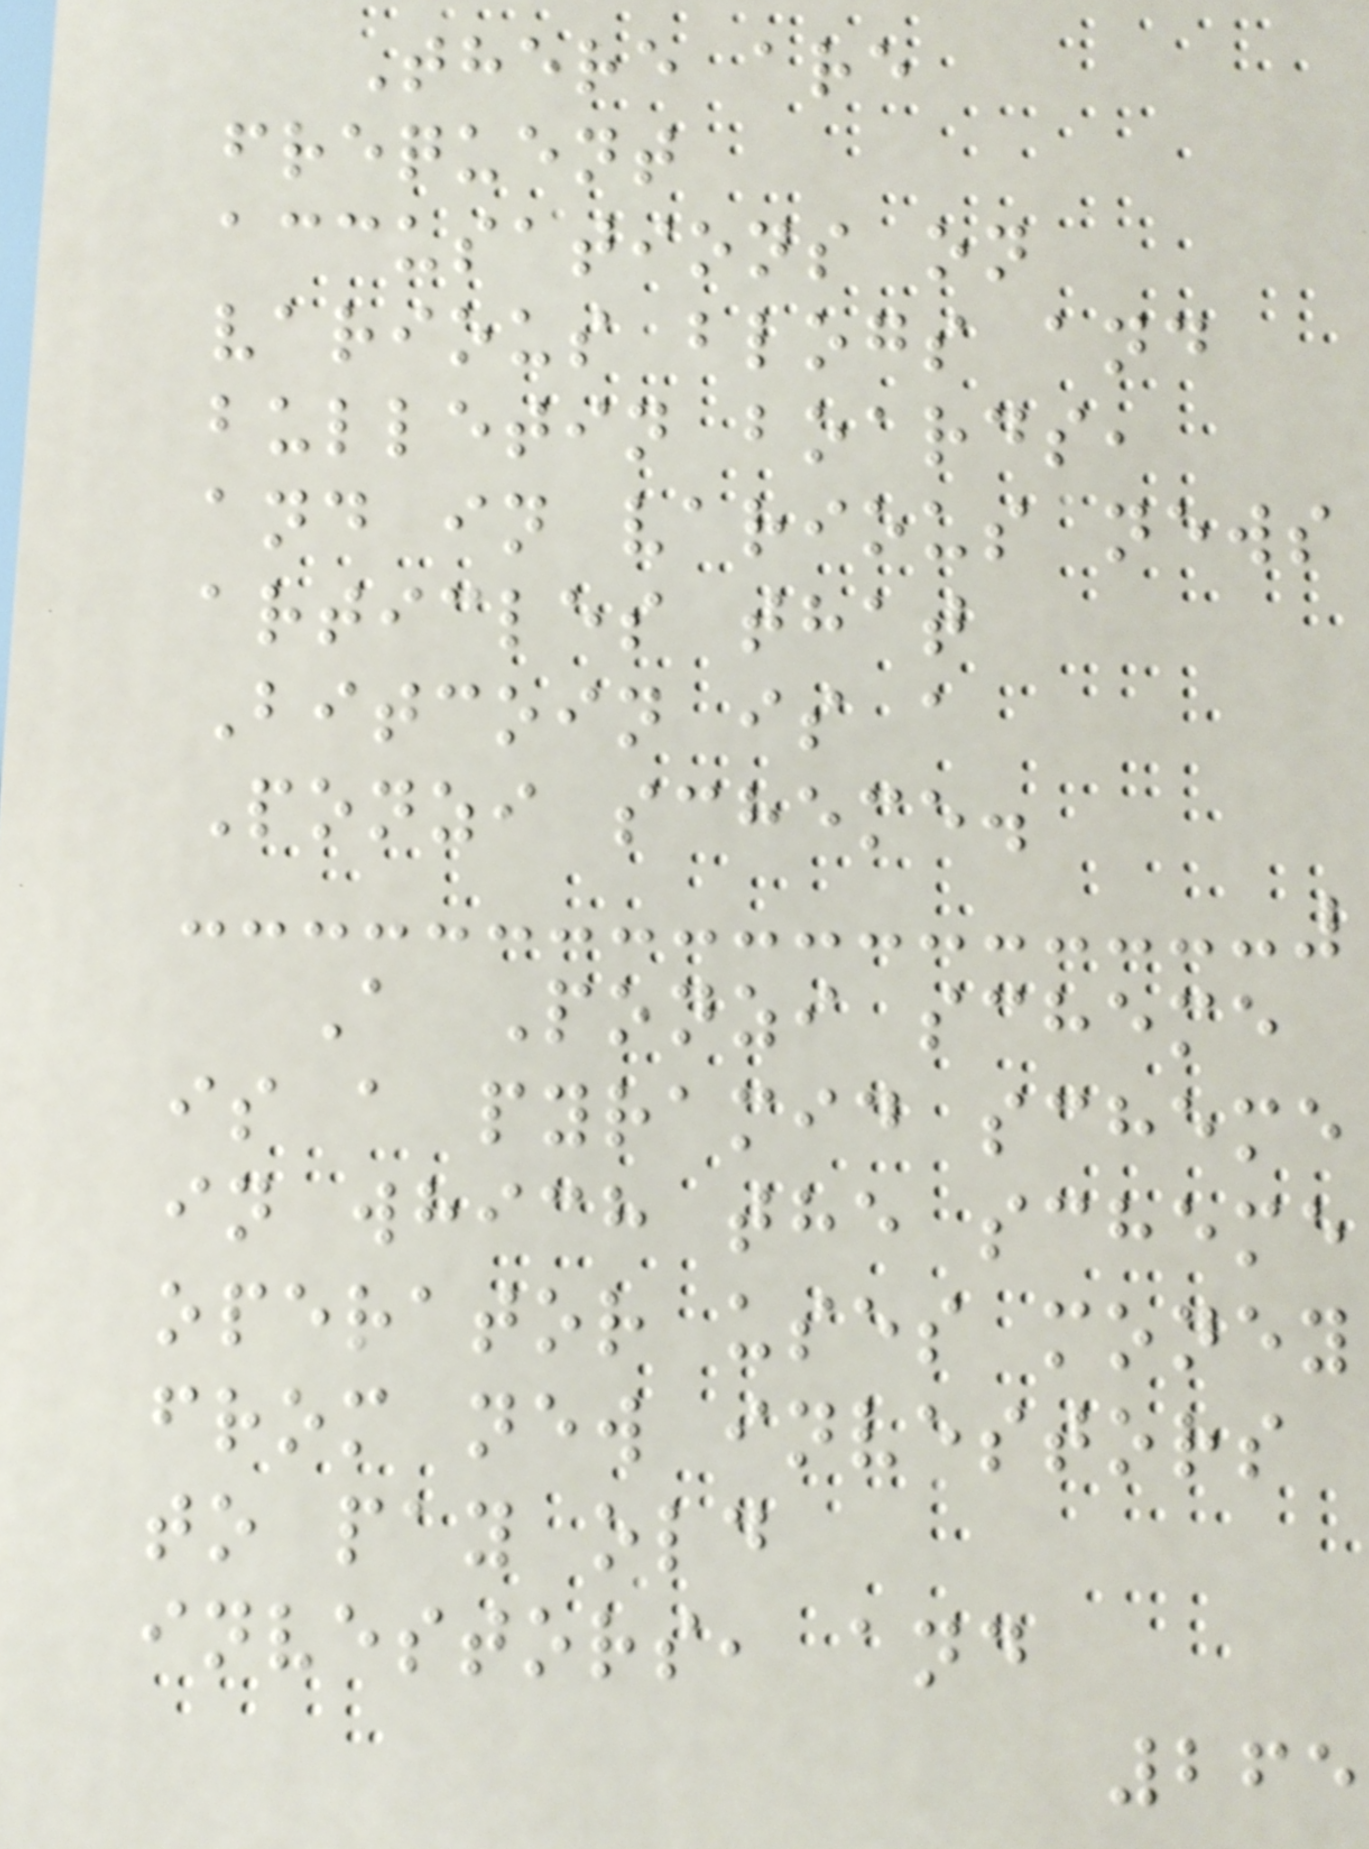There are
frequent
accusations on
various blogs and
bulletin boards,
and in various news
articles that
Bitcoin is a
Ponzi scheme.
A Ponzi scheme
is a pyramid scheme
in which the scheme
operator uses money
from new investors
to pay old
investors, and
265
